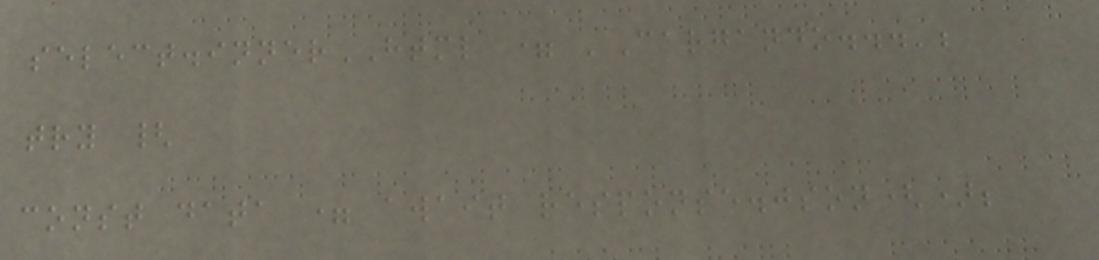select.innerHTML = 'Cargando...';
try {
const data = await response.json();
